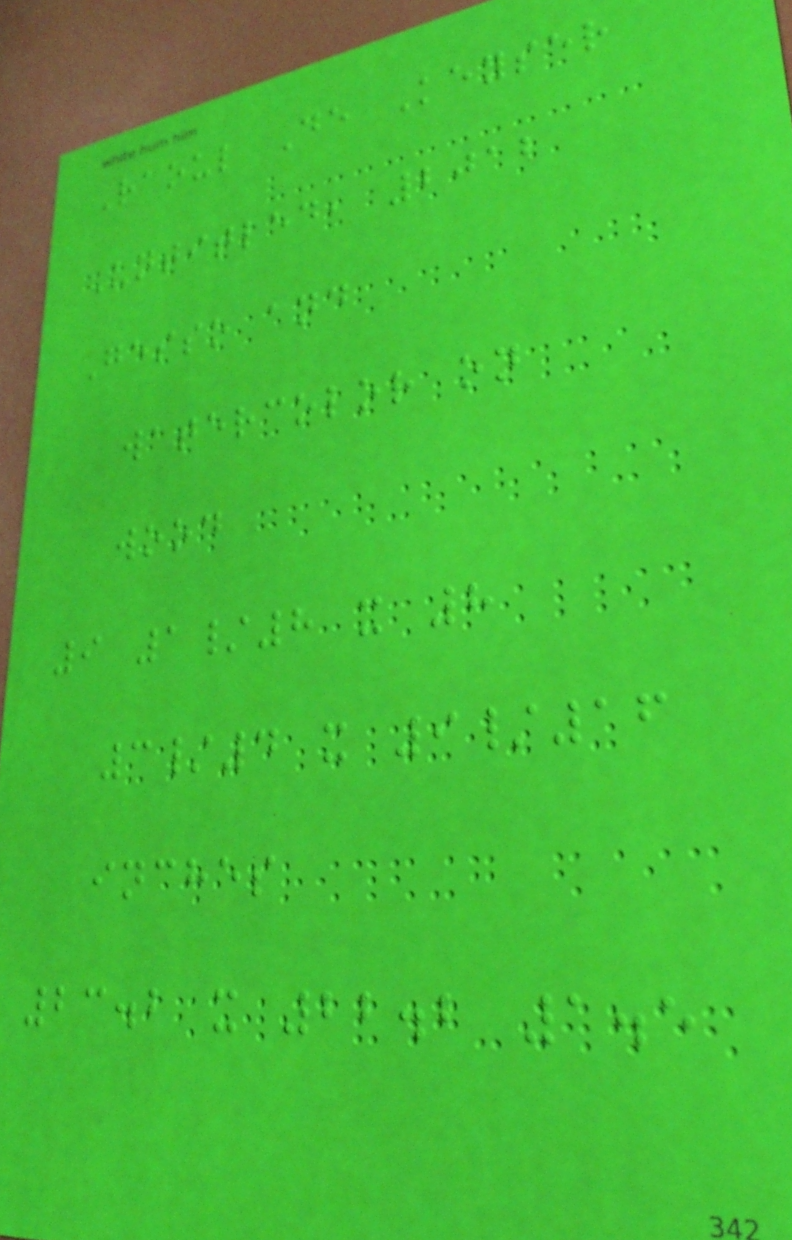Raoul De Keyser
Untitled, 2012
Gesso and
watercolor on
wood
9 1/8 x 8
3/4 x 9/16
inches
23.2 x 22.2 1.5
